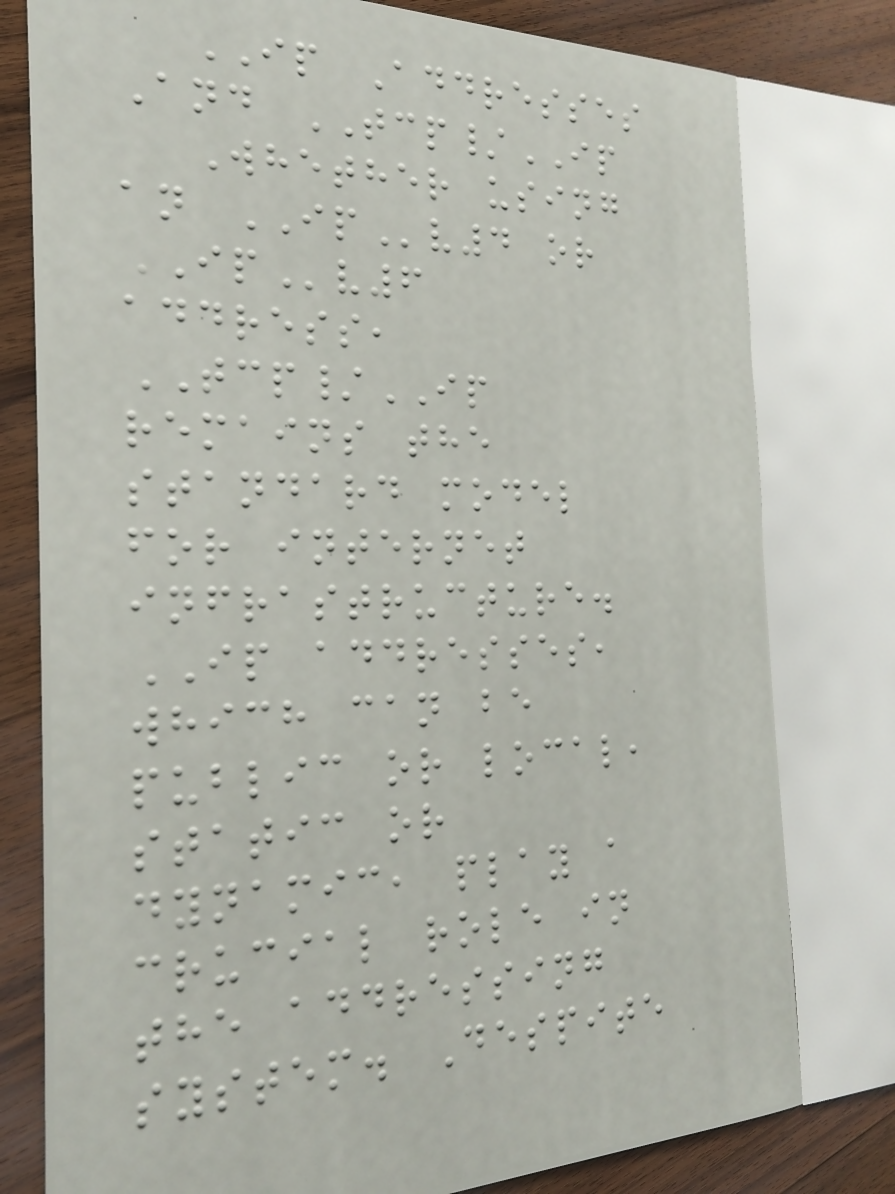IP Addresses
And TCP/IP
Whether using
an IPv4 or
IPv6
address,
TCP/IP
remains the
standard model
for internet
infrastructure.
IP addresses,
which can be
public or local,
static or
dynamic, play a
crucial role in
the addressing
system. Despite
